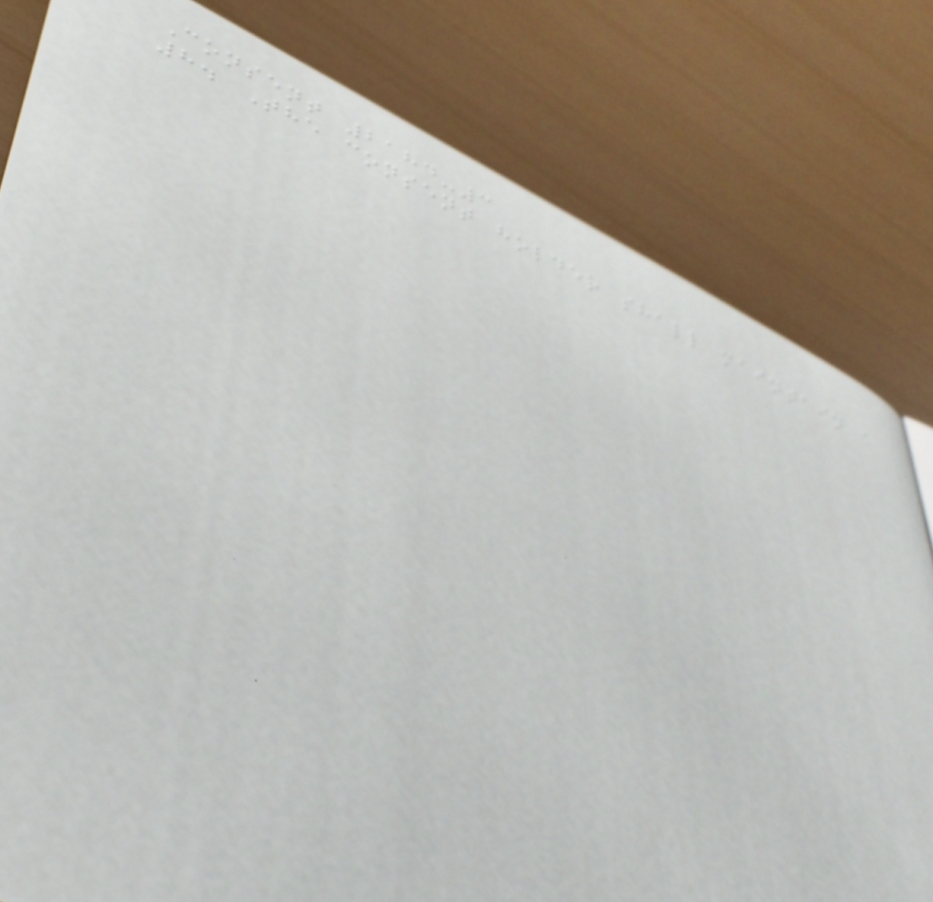Consent 2184-3
8. The consent holder shall maintain a
